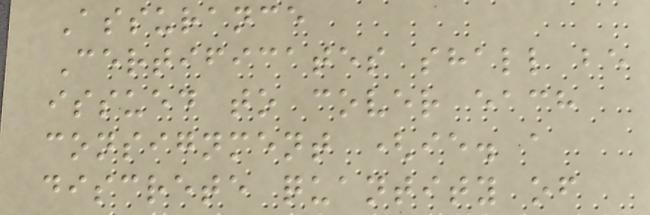Assurance
Certificates shall be
issued to cover each
consignment (ie. a
discrete quantity of
